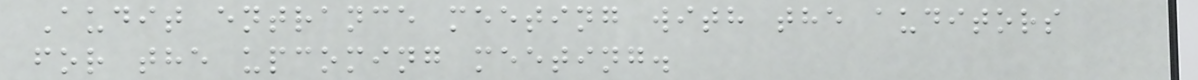Audit entrance meeting with the auditors
for the upcoming meeting.
